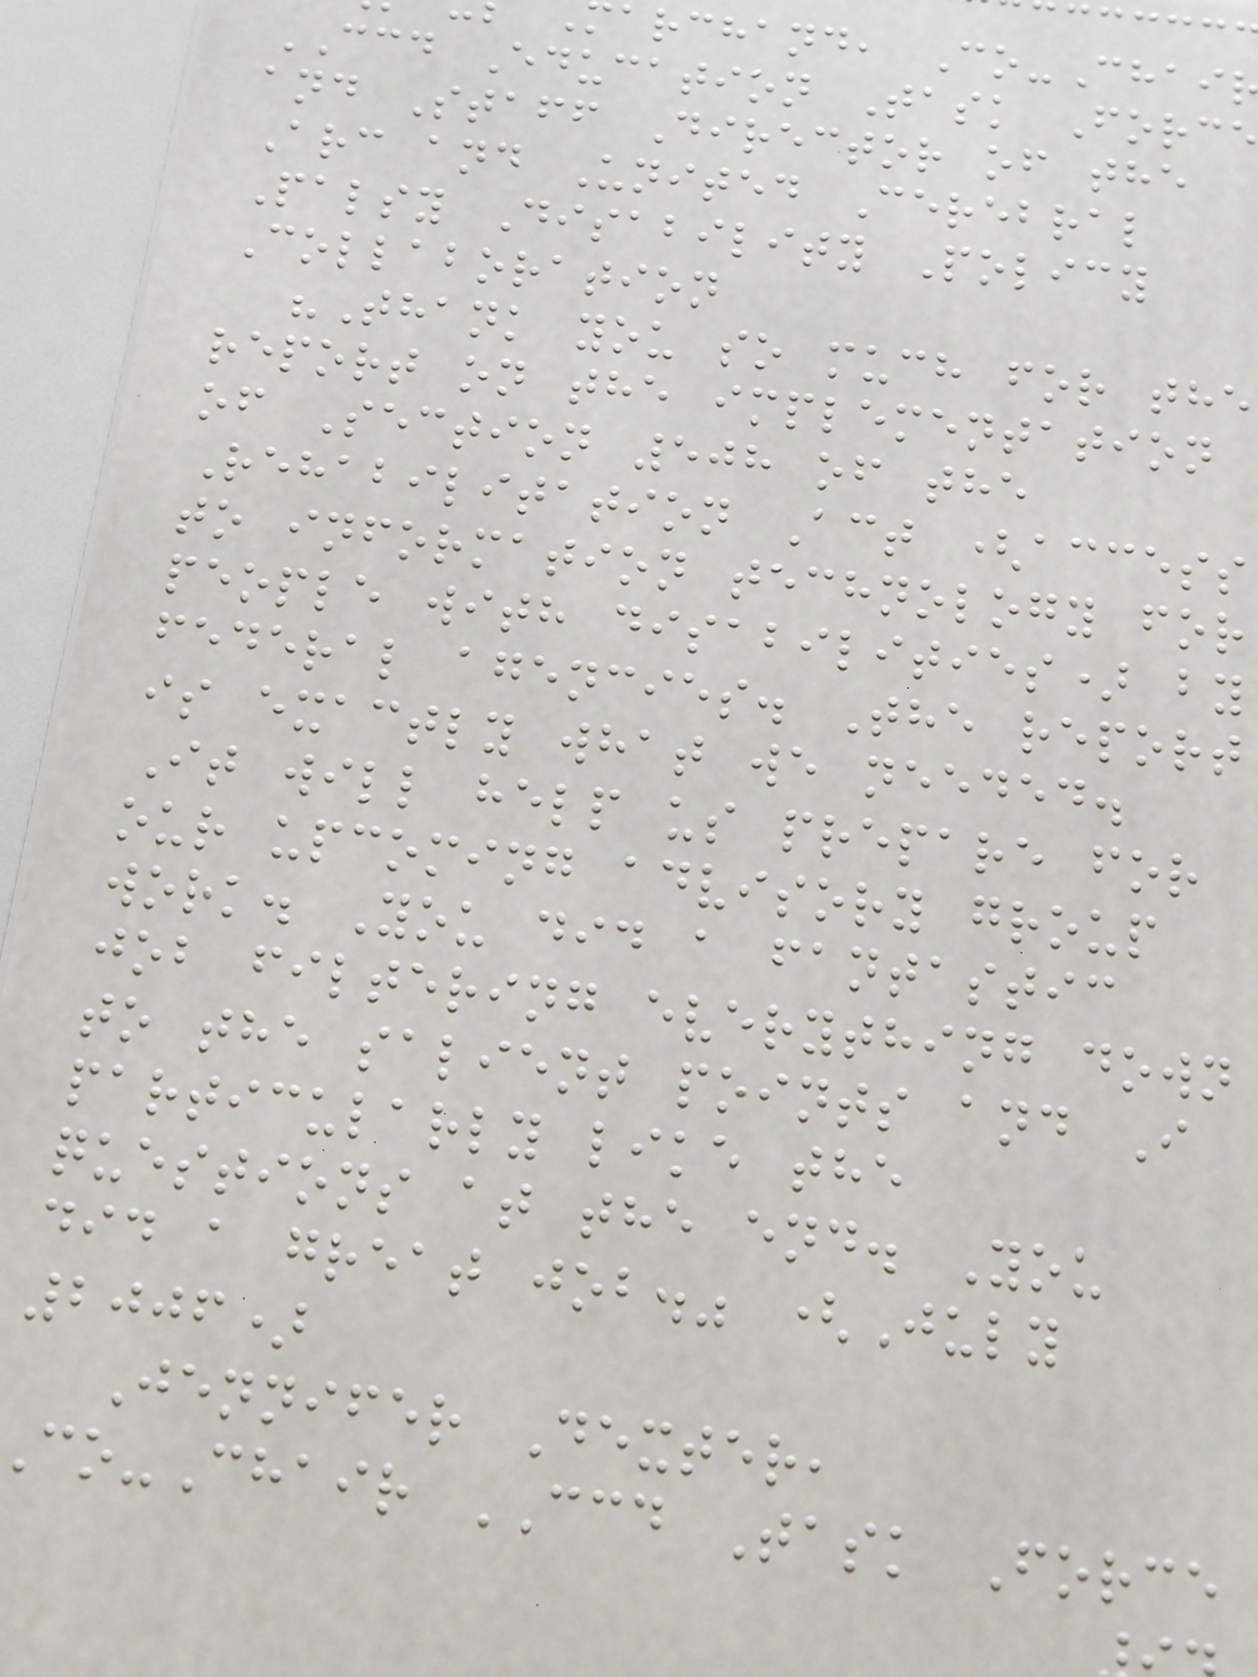archand, Co-Chai
CCD Education Task Force
and Staff Director of the
Arc and United Cerebral
Palsy Disability Policy
Collaboration
"Thank you so much for the
report on the implementation
of Section 508 of the
Rehabilitation Act (access
to information technology for
people with disabilities) by
federal agencies. The report
is exactly what we needed.
It will help us prepare for
our upcoming advisory group
work. You did a fantastic
job filtering everything down
to the salient points and I
particularly like the
questions at the end. You
did a great job." (July
2006)
Jennifer Dexter,
o-Chair CCD Task Force
